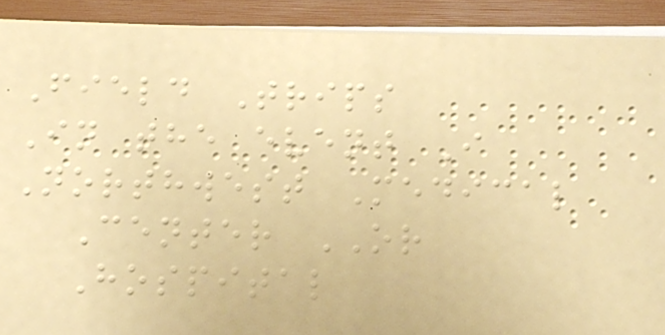Field Trips
In the event I
Northwest Medical
Center OR
Hospital
